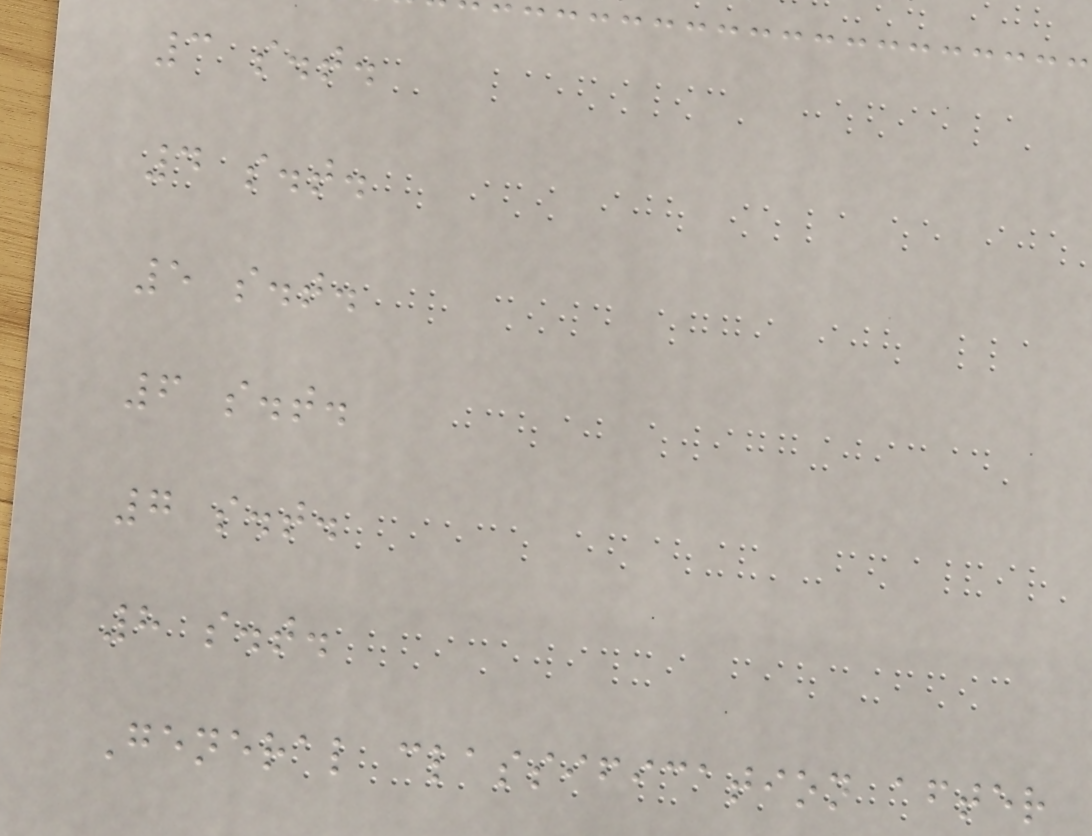3 s.t.
4 s.t.
5 s.t.
6 s.t.
7 s.t.
8 s.t.
General classification after
